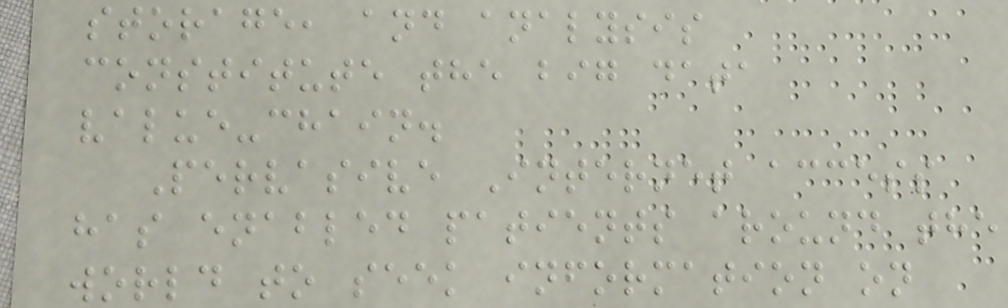storage, and analysis
constitute the big data
value-chain.
Pervasive Internet access
has enabled patients around the
world to seek information on
